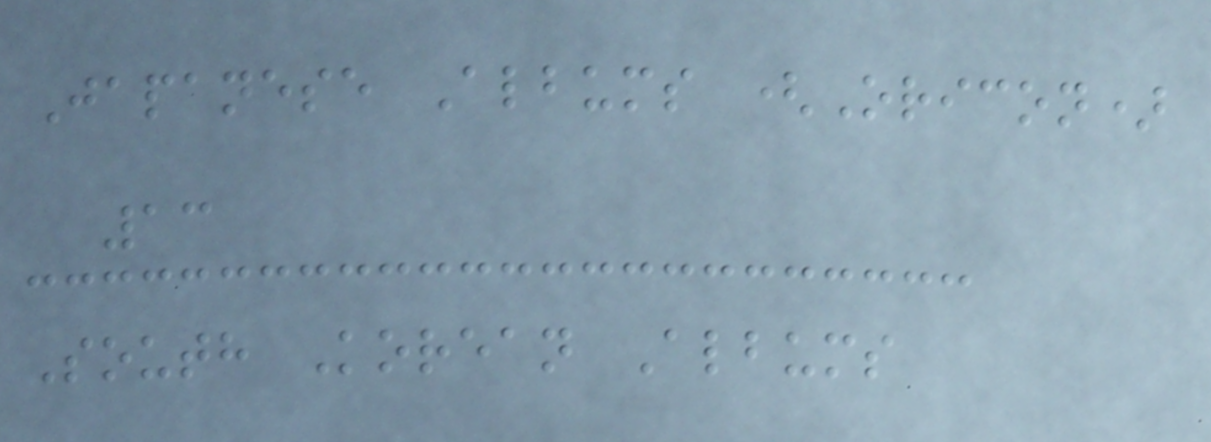Japanese Albums (Oricon)
13
South Korean Albums
